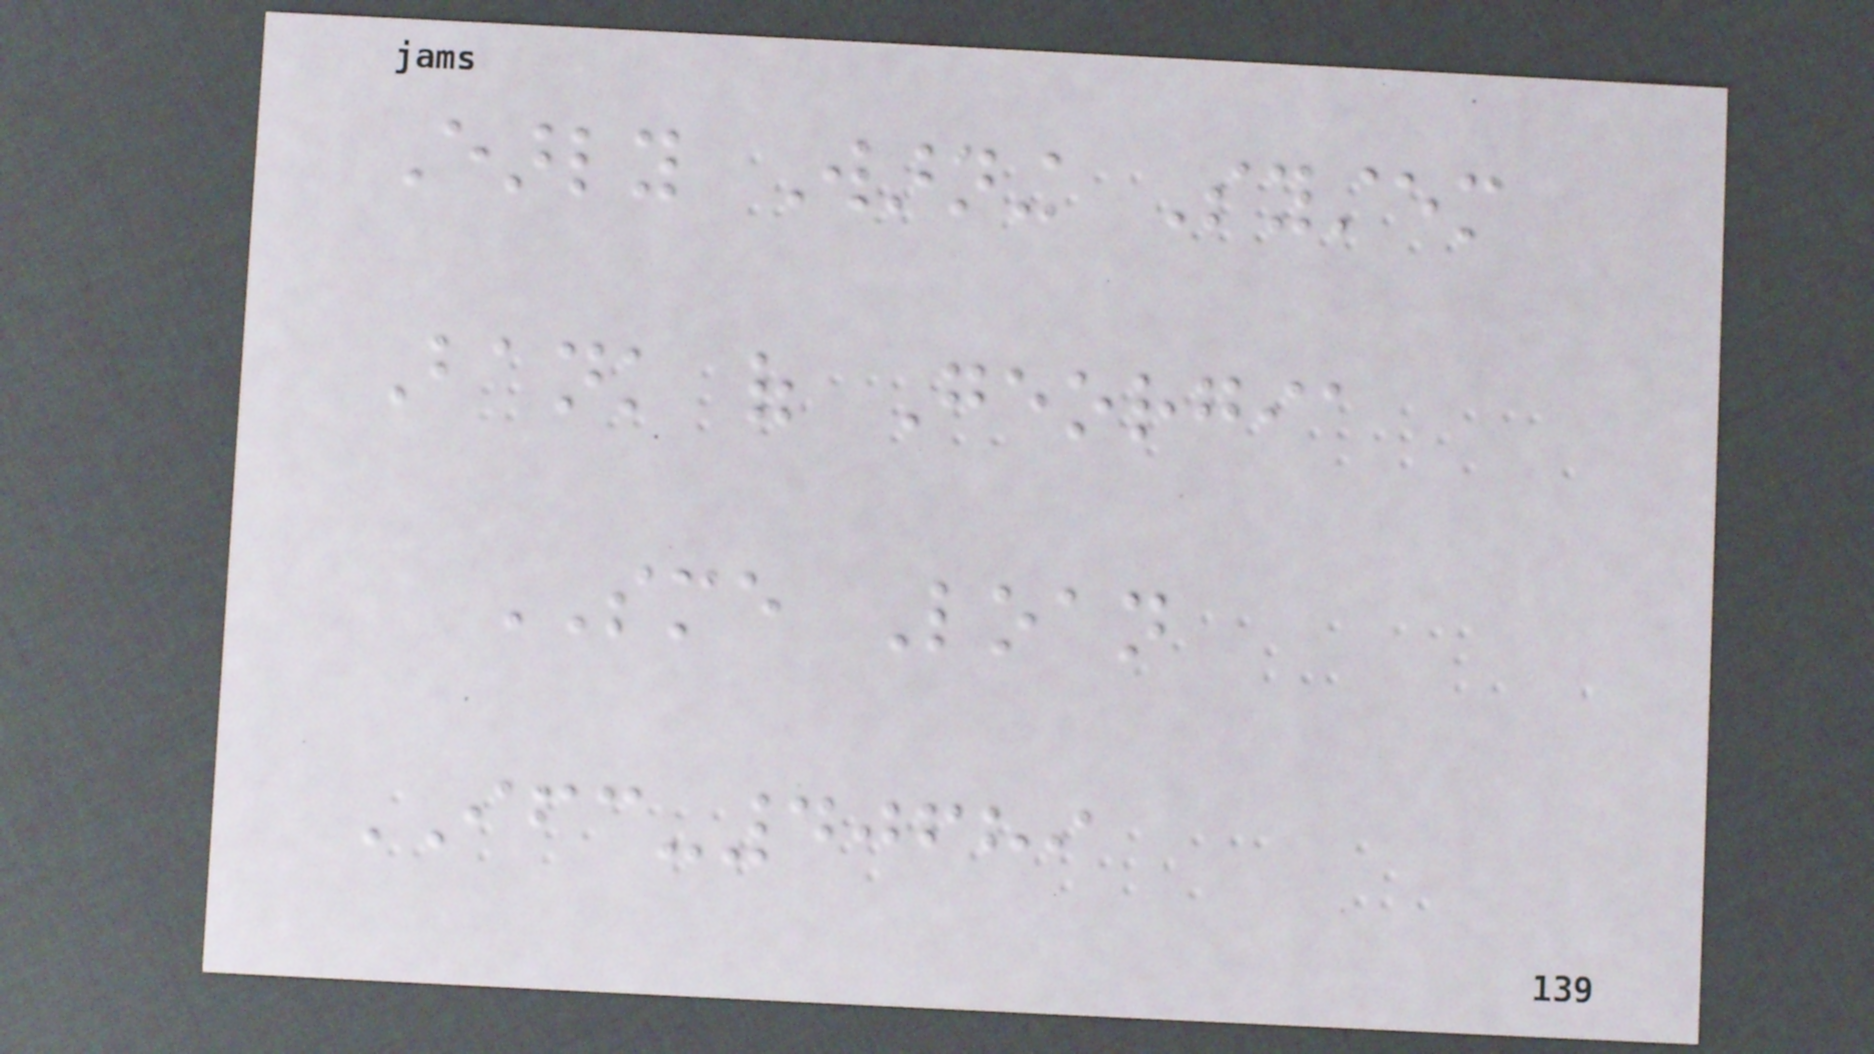Early Warning System
Bank of Georgia
SME Loan
IFC-40689
